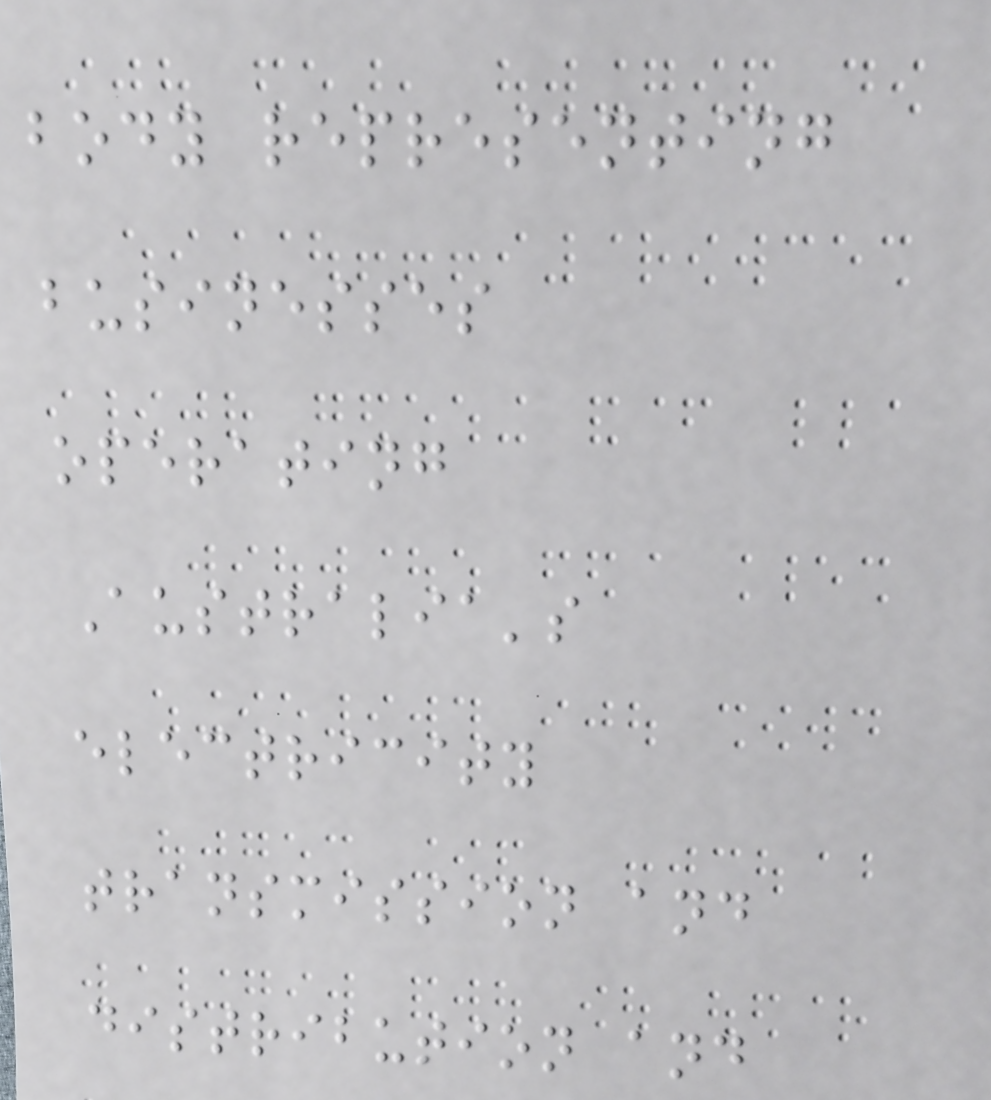body representing
businesses
operating
Australia's
electricity
transmission and
distribution and
